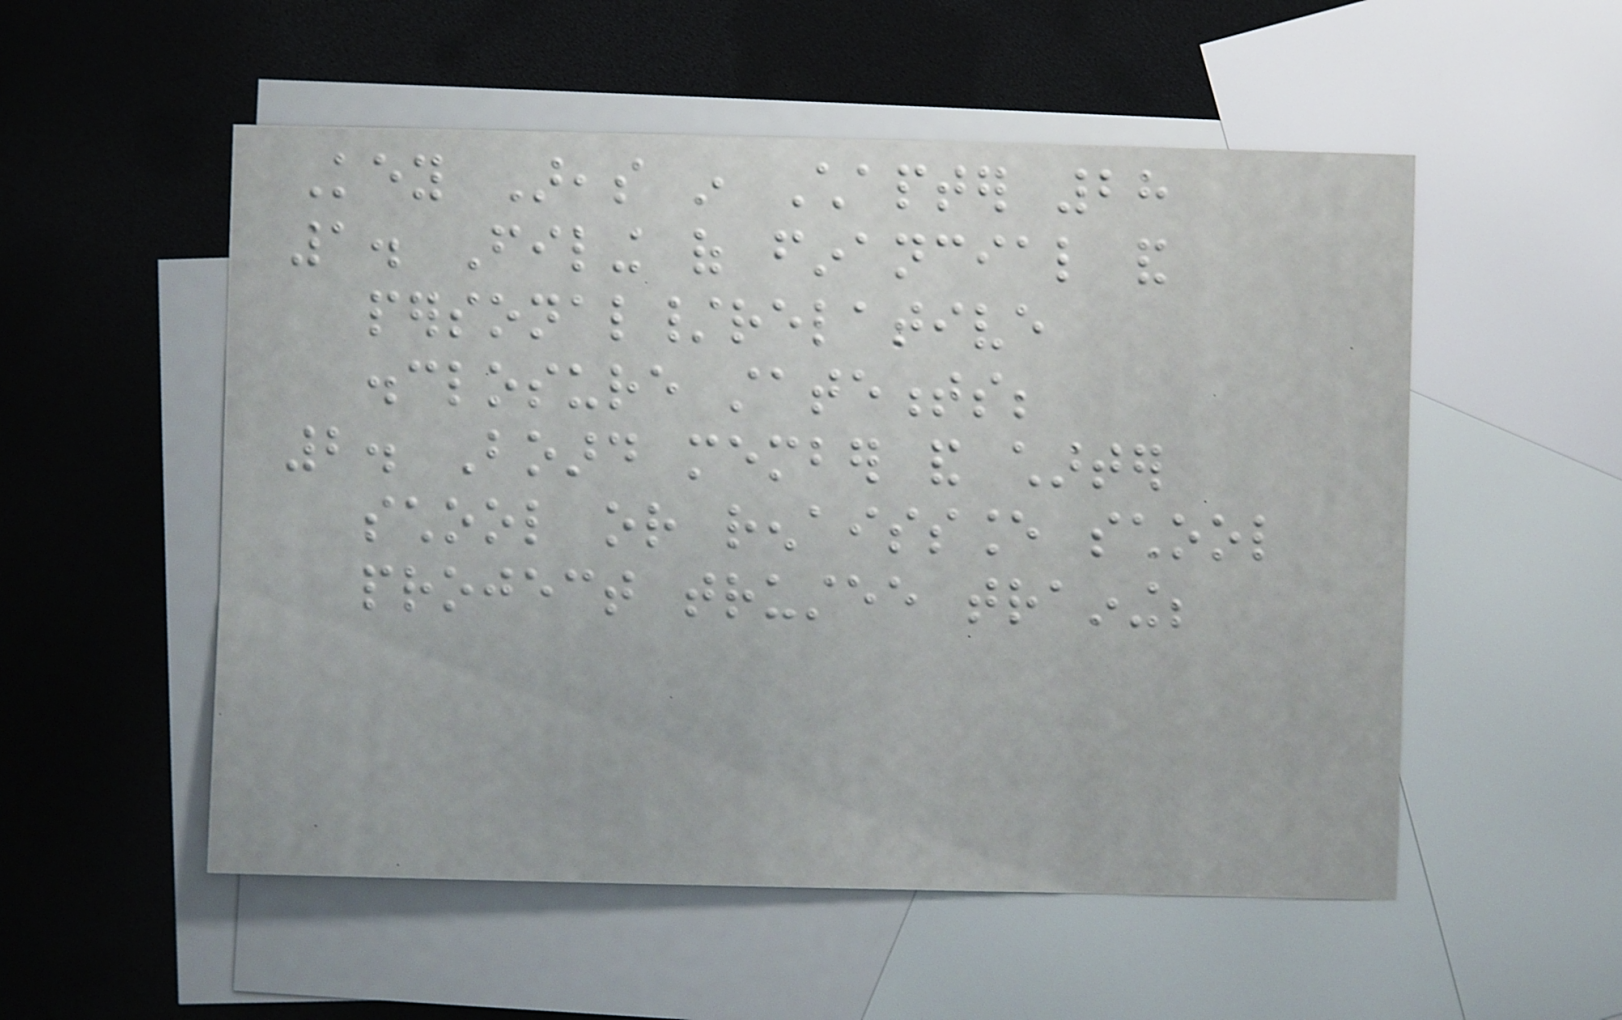Key Areas in Chapter 28
1. Filing of financial and
personal/relative
disclosure statements;
2. Board member and charter
school or renaissance school
project trustee training;
